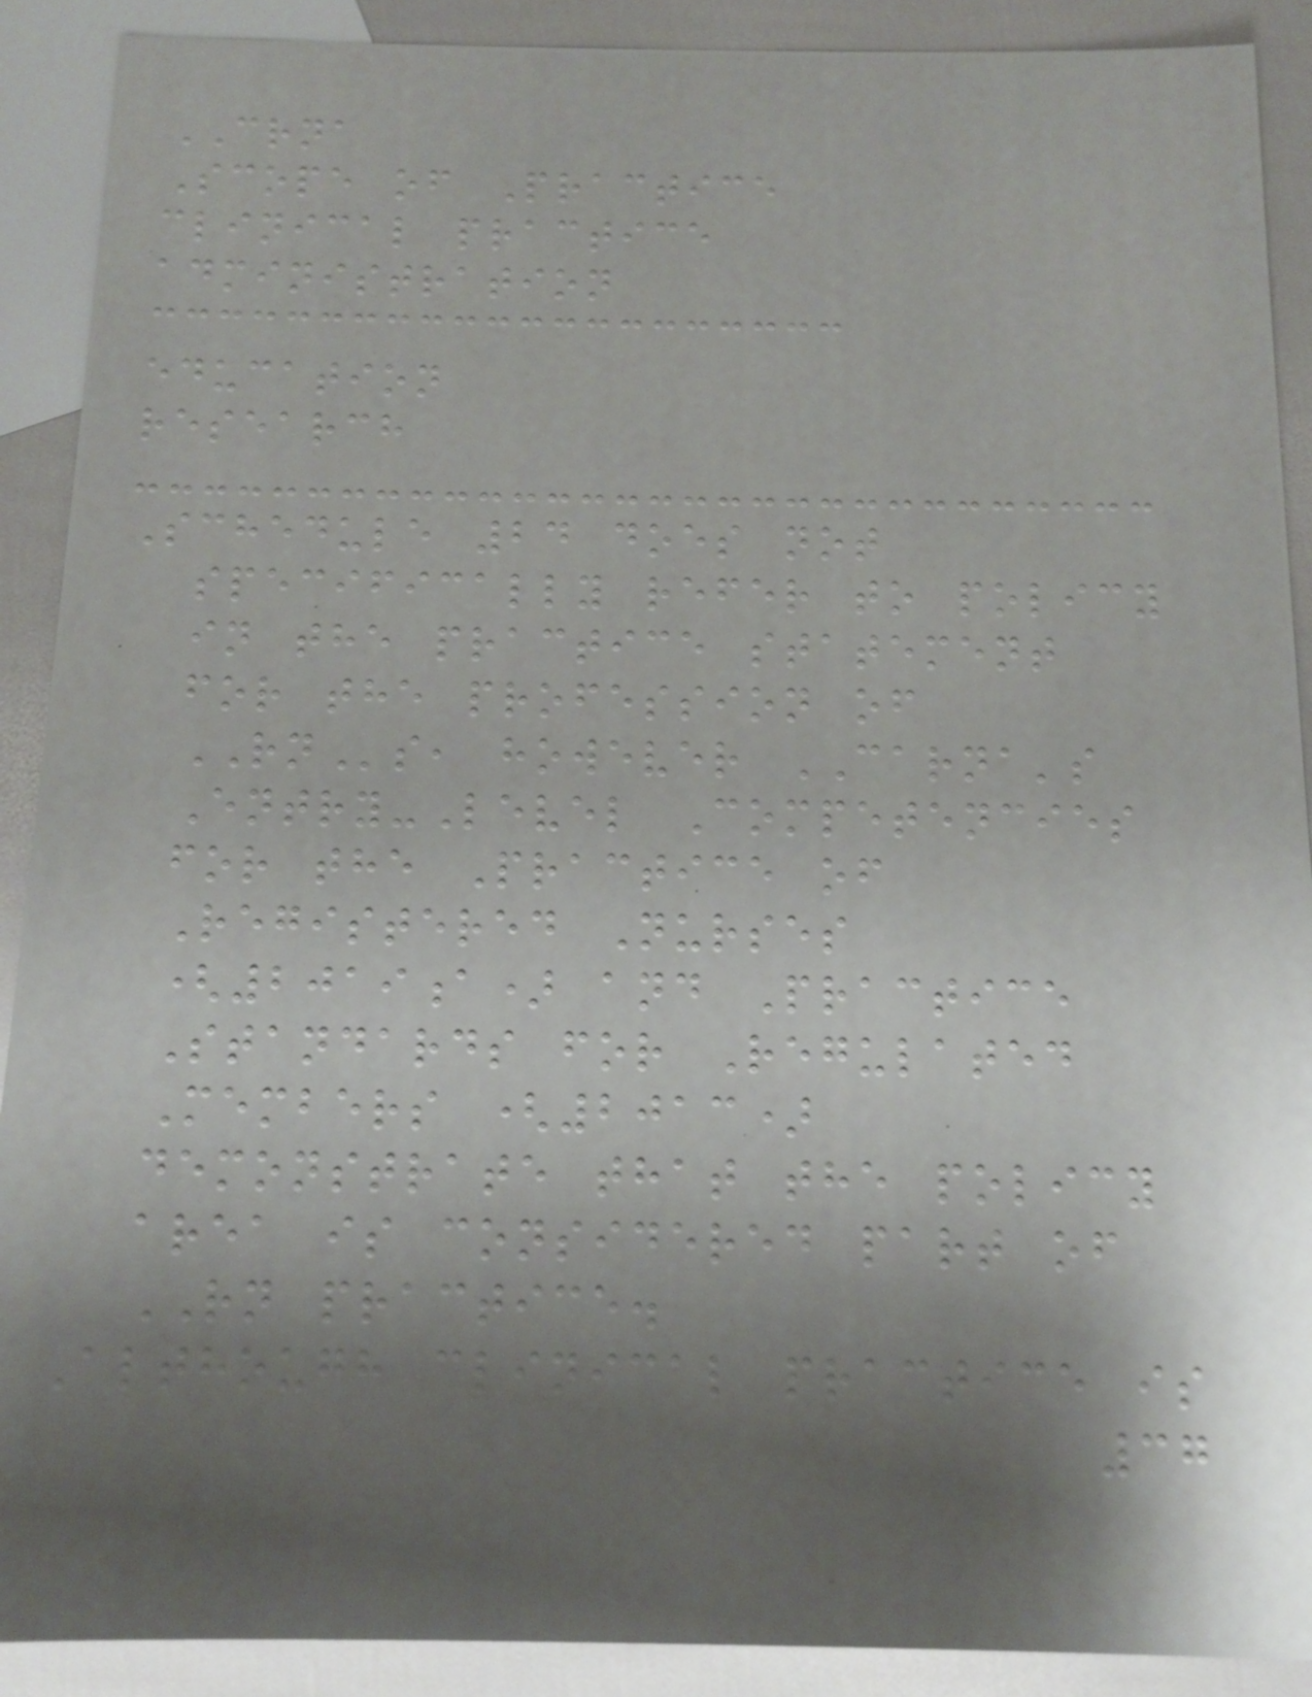CRNA
Scope of Practice
clinical practice
administration
education
research
Schedule 24 does not
specifically refer to policy
in the practice statement
for the profession of
RNs, however CARNA's
Entry-Level Competencies
for the Practice of
Registered Nurses
(2019a) and Practice
Standards for Regulated
Members (2013)
demonstrate that the policy
area is considered part of
RN practice.
Although clinical practice is
37
